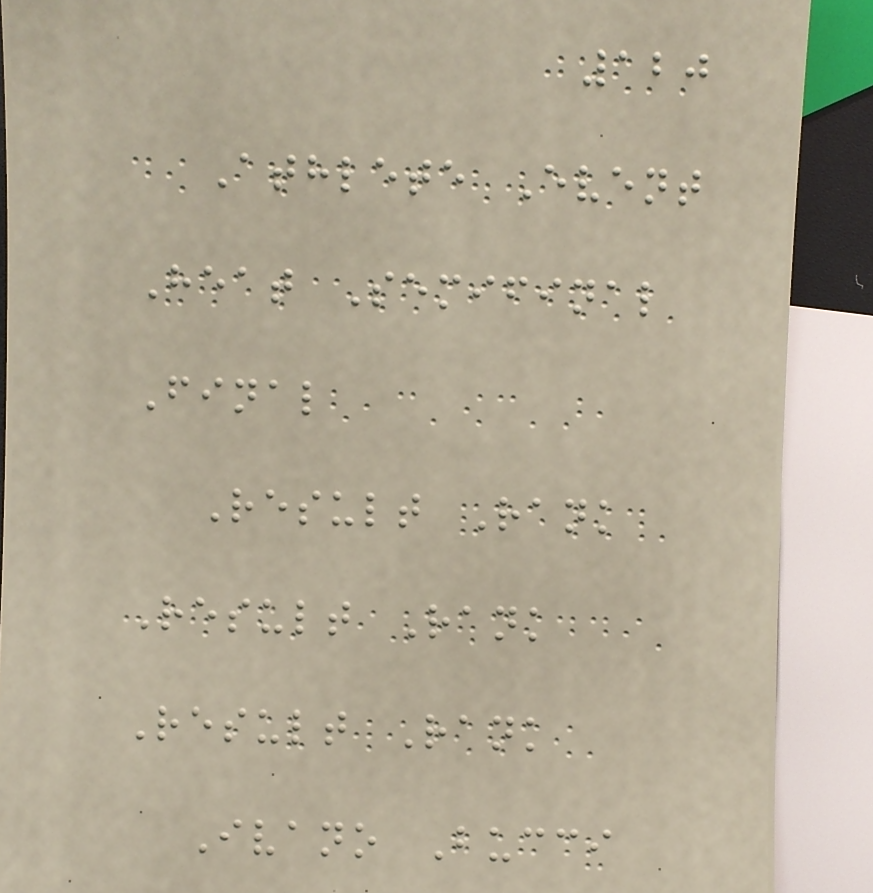120
Athlete Event
Heat Semifinal
Final
Result Rank
Result Rank
Result Rank
Ivano Bucci
